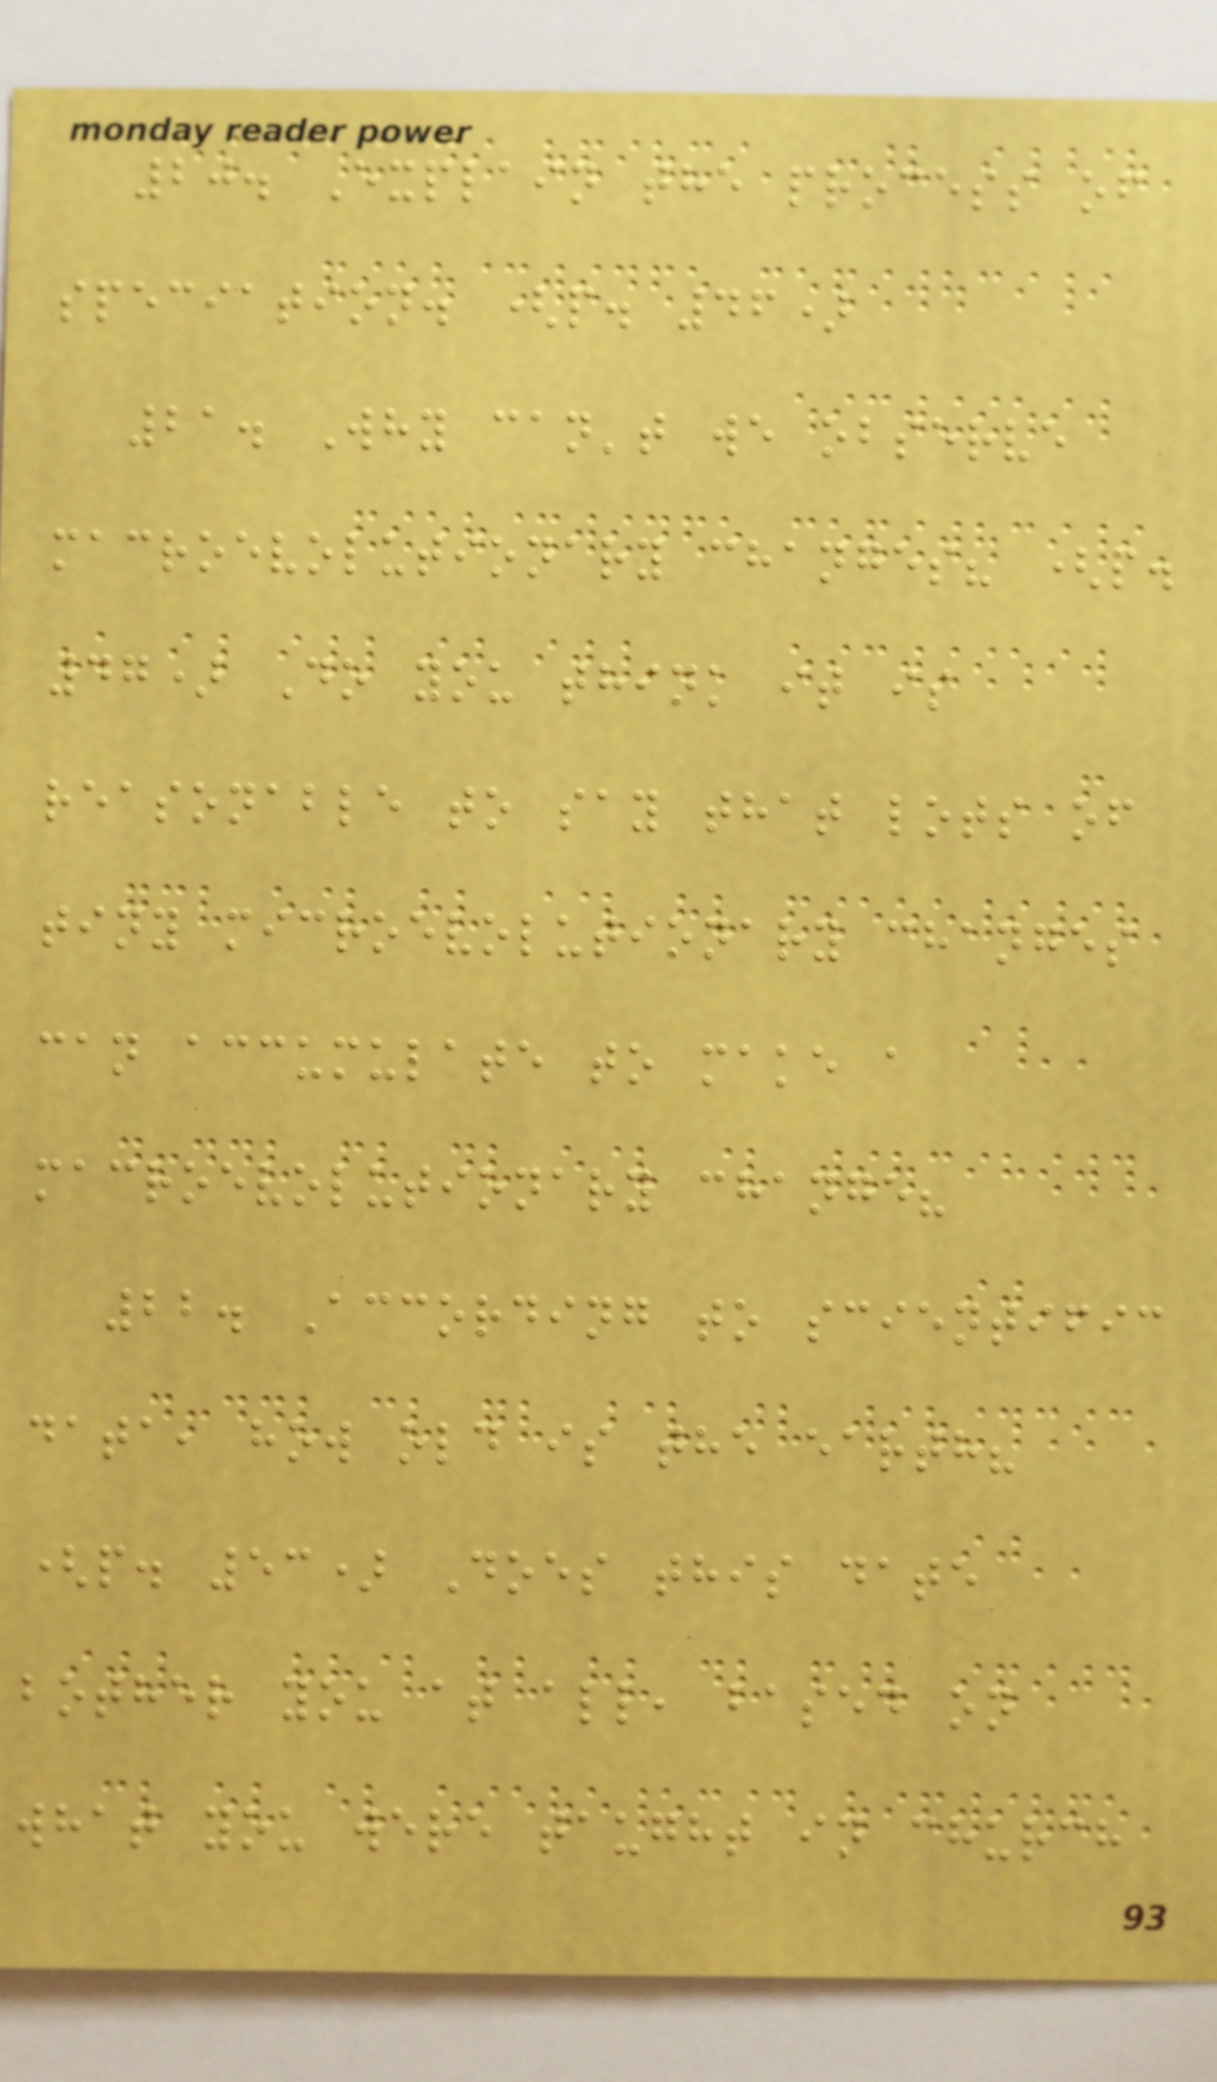20. Explain the process of
speciation. (p. 46)
21. Why can't we observe
macroevolutionary changes? (p.
47) Do you think it is
reasonable to say that lots of
tiny microevolutionary changes
can accumulate to make a
macroevolutionary change?
22. According to scientific
data, how old is the earth?
(p. 53) Does this date
bother you at all, based on
what you were taught in church
